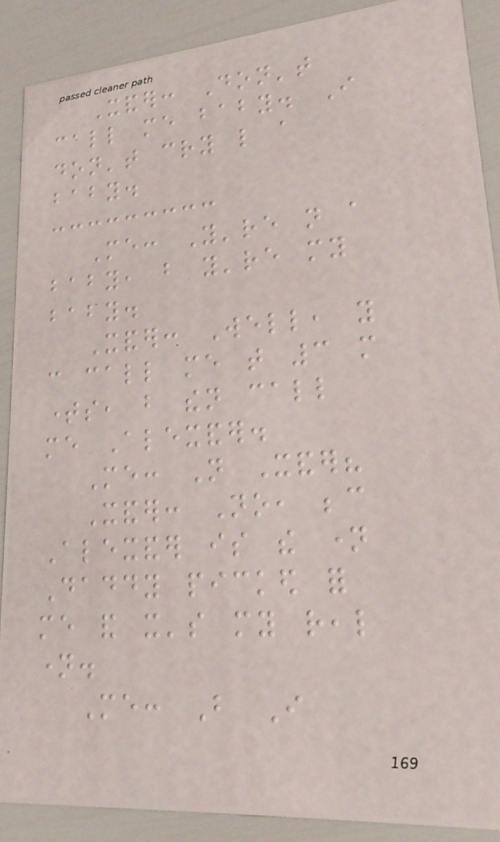Xander: Don't
call me baby. I
don't cry like a
baby.
Me: You're not a
baby, but you're my
baby.
Xander: Well, you
can call me that 3 more
times, but then call
me Alexander.
Me: Not Xander?
Xander: No, because
Alexander is the name
Daddy picked for
me and it's my real
name.
Me: But I
